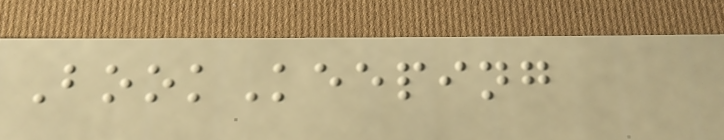BookKeeping
